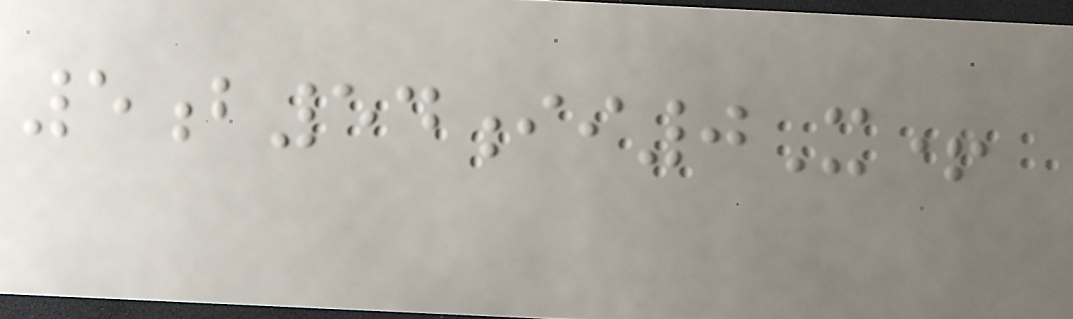5b54ii0X+
